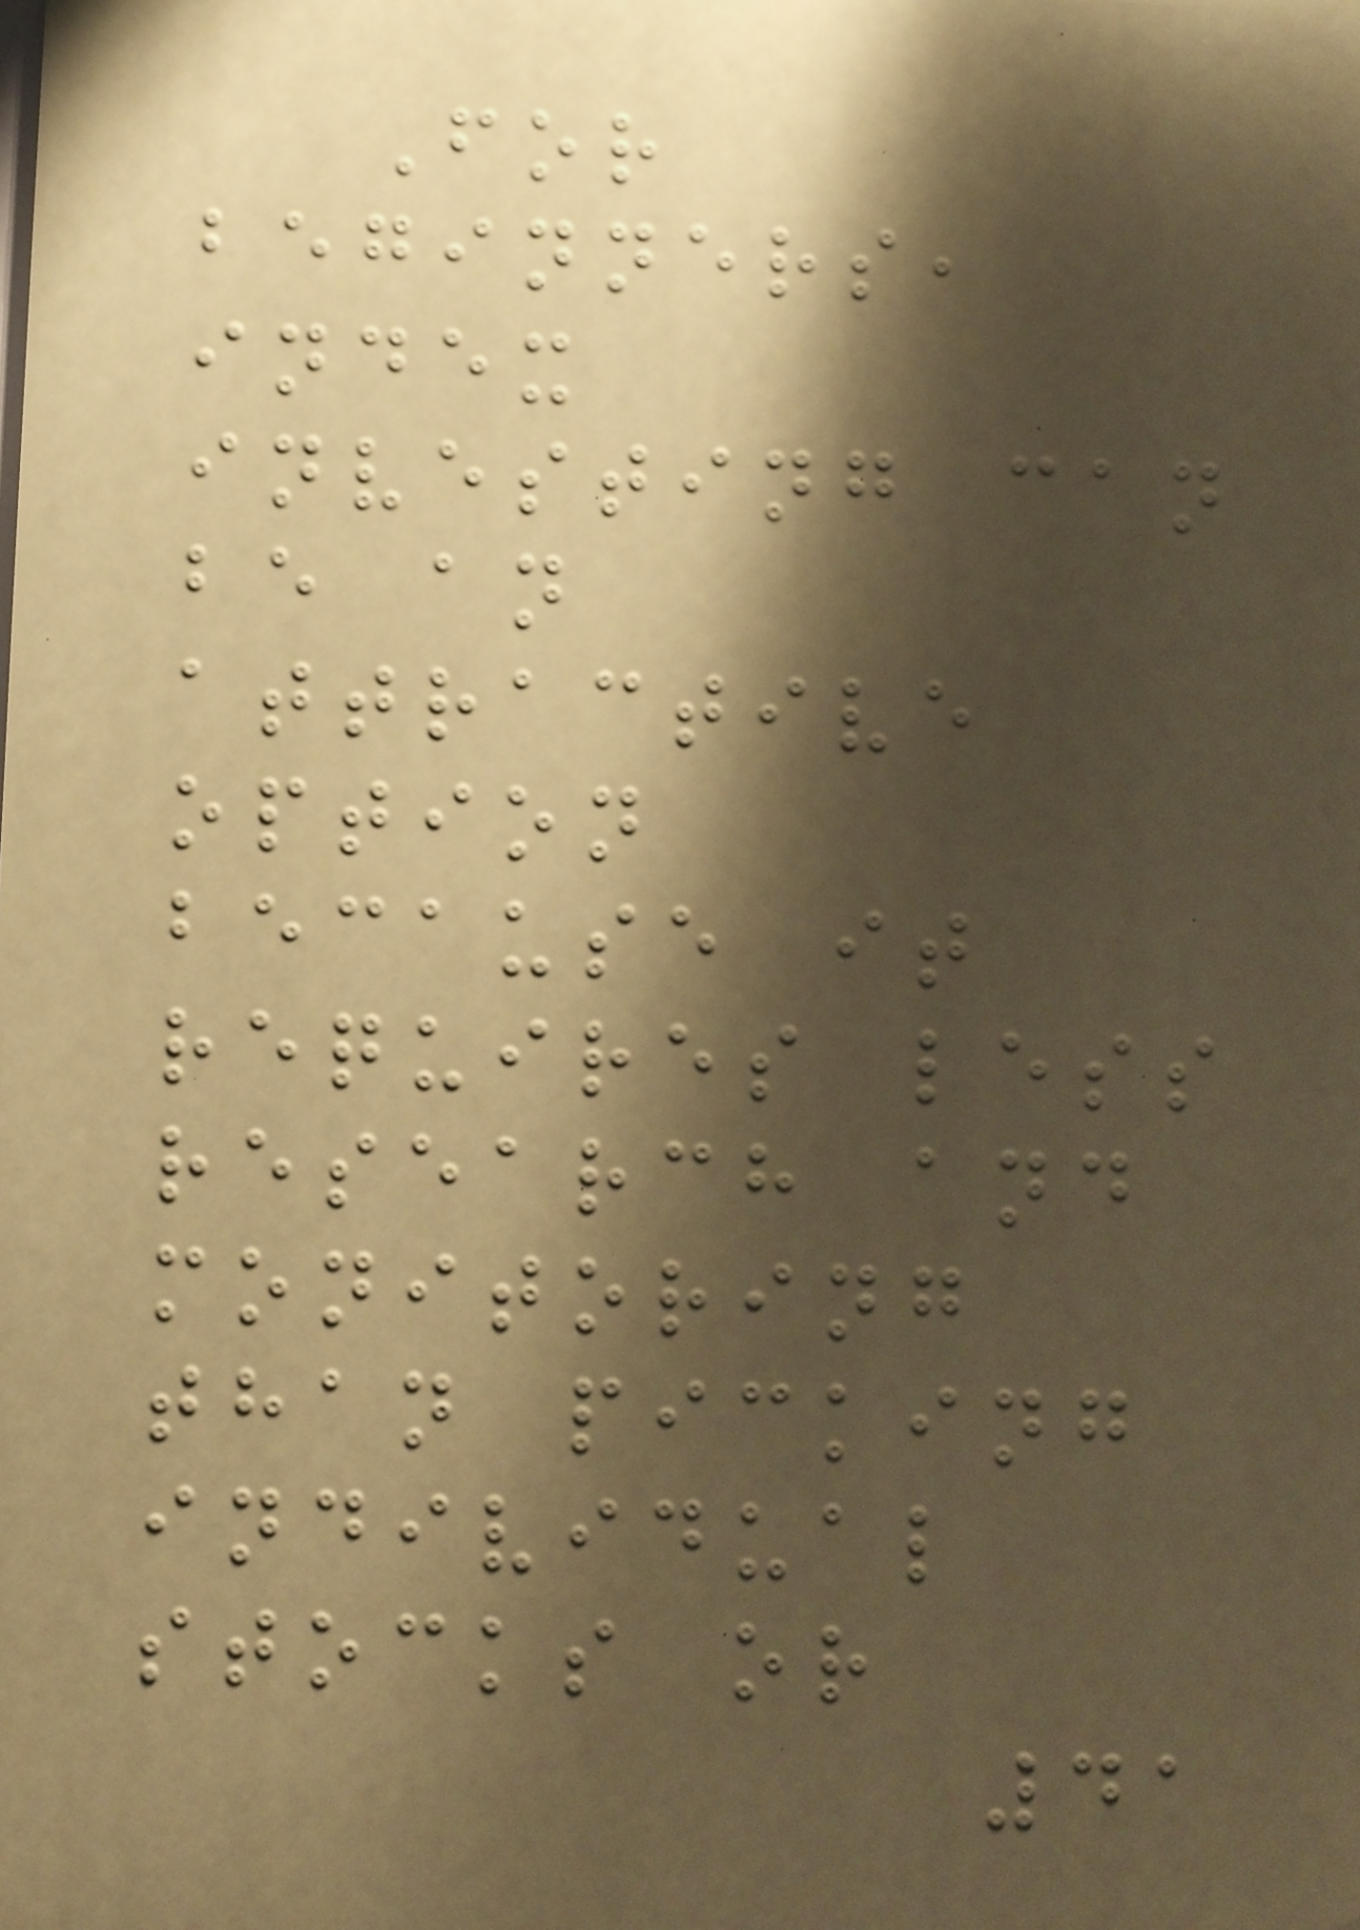For
beginners,
index
investing can
be an
attractive
option
because it
requires less
research and
monitoring
than picking
individual
stocks or
41
